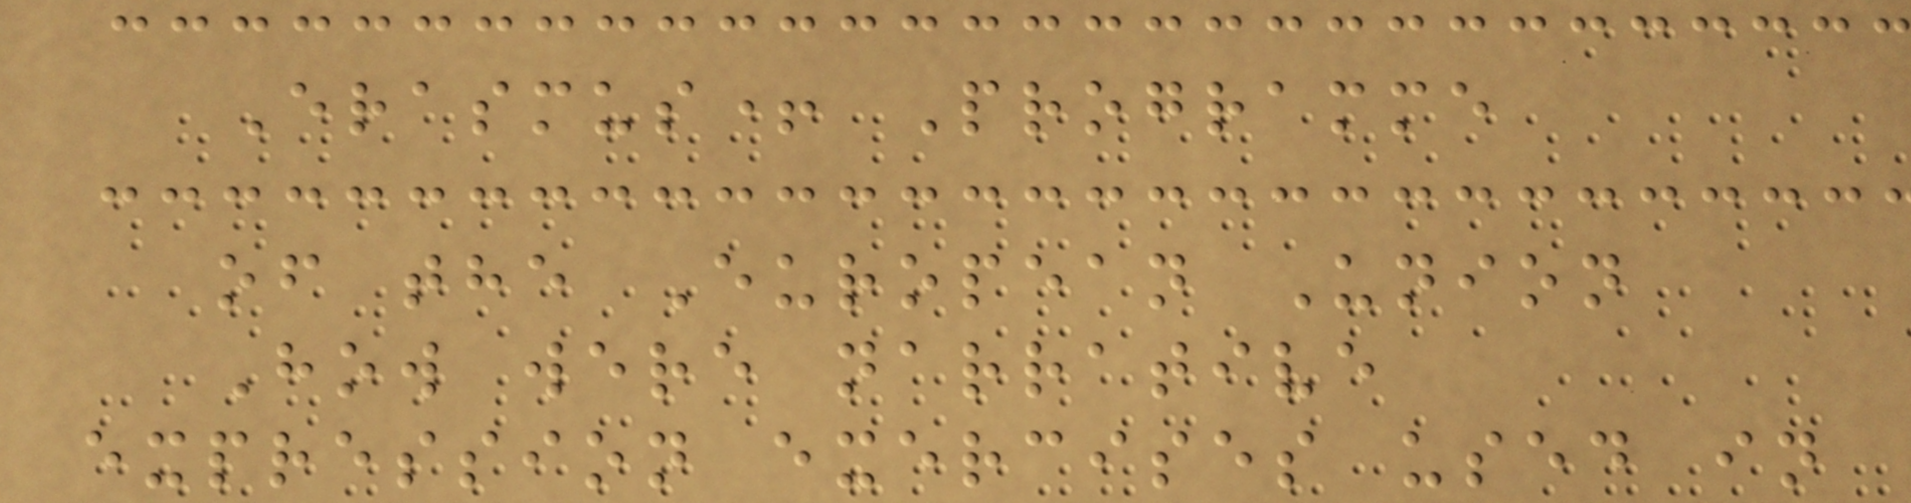Erasmus+ Programme
of the European Union
How were narrative
expression exercises used in
